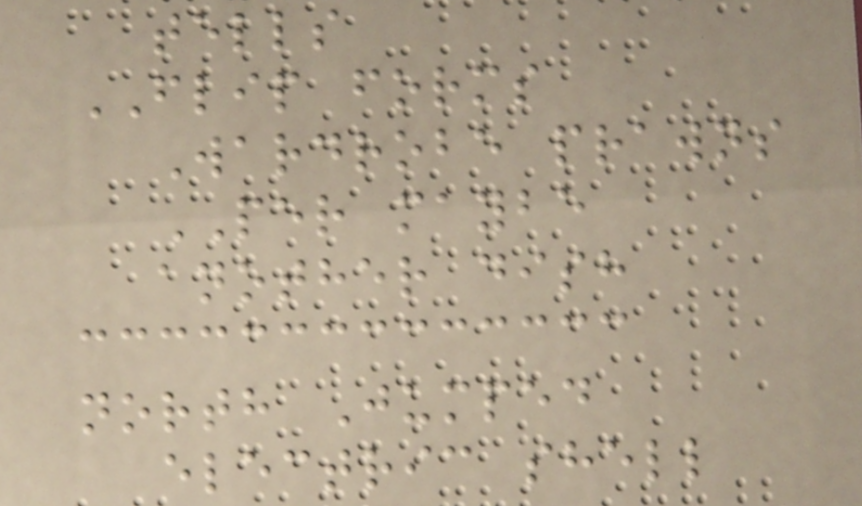tells
FLIP forms
Wardrobe prawns
PER maybe
another dish
north Jumped
electric shell
